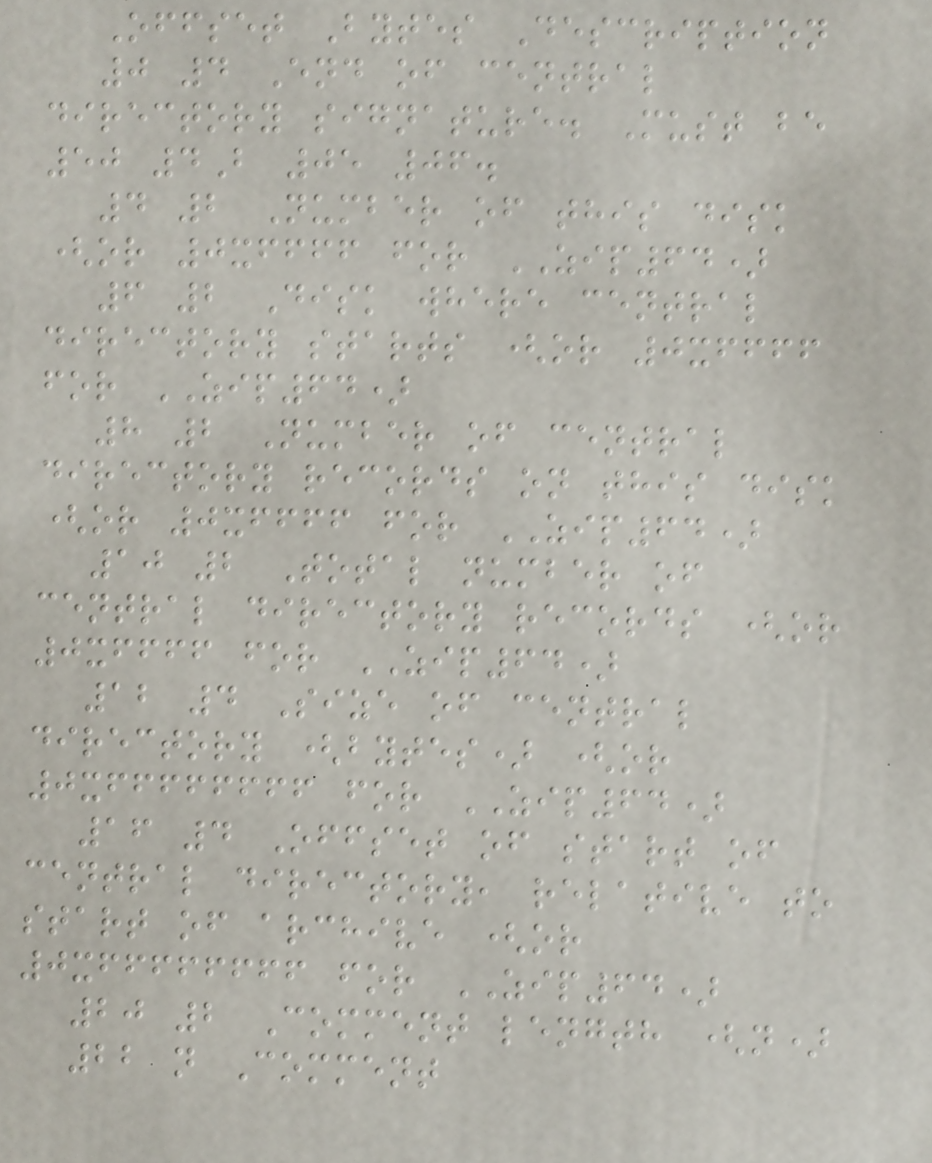Offset Bytes Description
0 4 End of central
directory signature. Must be
50 4B 05 06.
4 2 Number of this disk
(or 0xffff for ZIP64)
6 2 Disk where central
directory starts (or 0xffff
for ZIP64)
8 2 Number of central
directory records on this disk
(or 0xffff for ZIP64)
10 2 Total number of
central directory records (or
0xffff for ZIP64)
12 4 Size of central
directory (bytes) (or
0xffffffff for ZIP64)
16 4 Offset of start of
central directory, relative to
start of archive (or
0xffffffff for ZIP64)
20 2 Comment length (n)
22 n Comment
